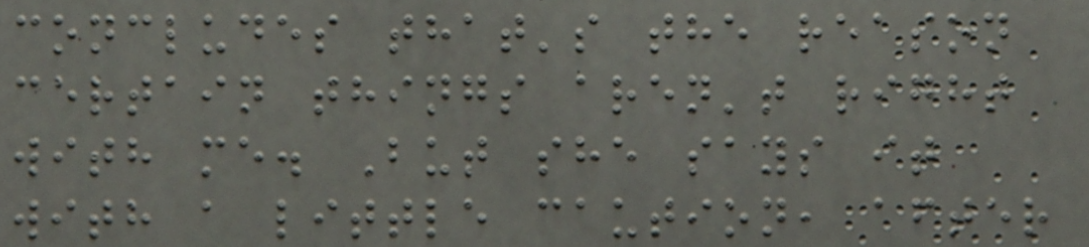concludes that's the reason
certain things aren't right
with me. But she says it
with a little caution, after
